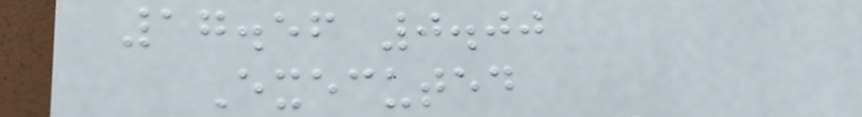17.56 0.00
Executed
